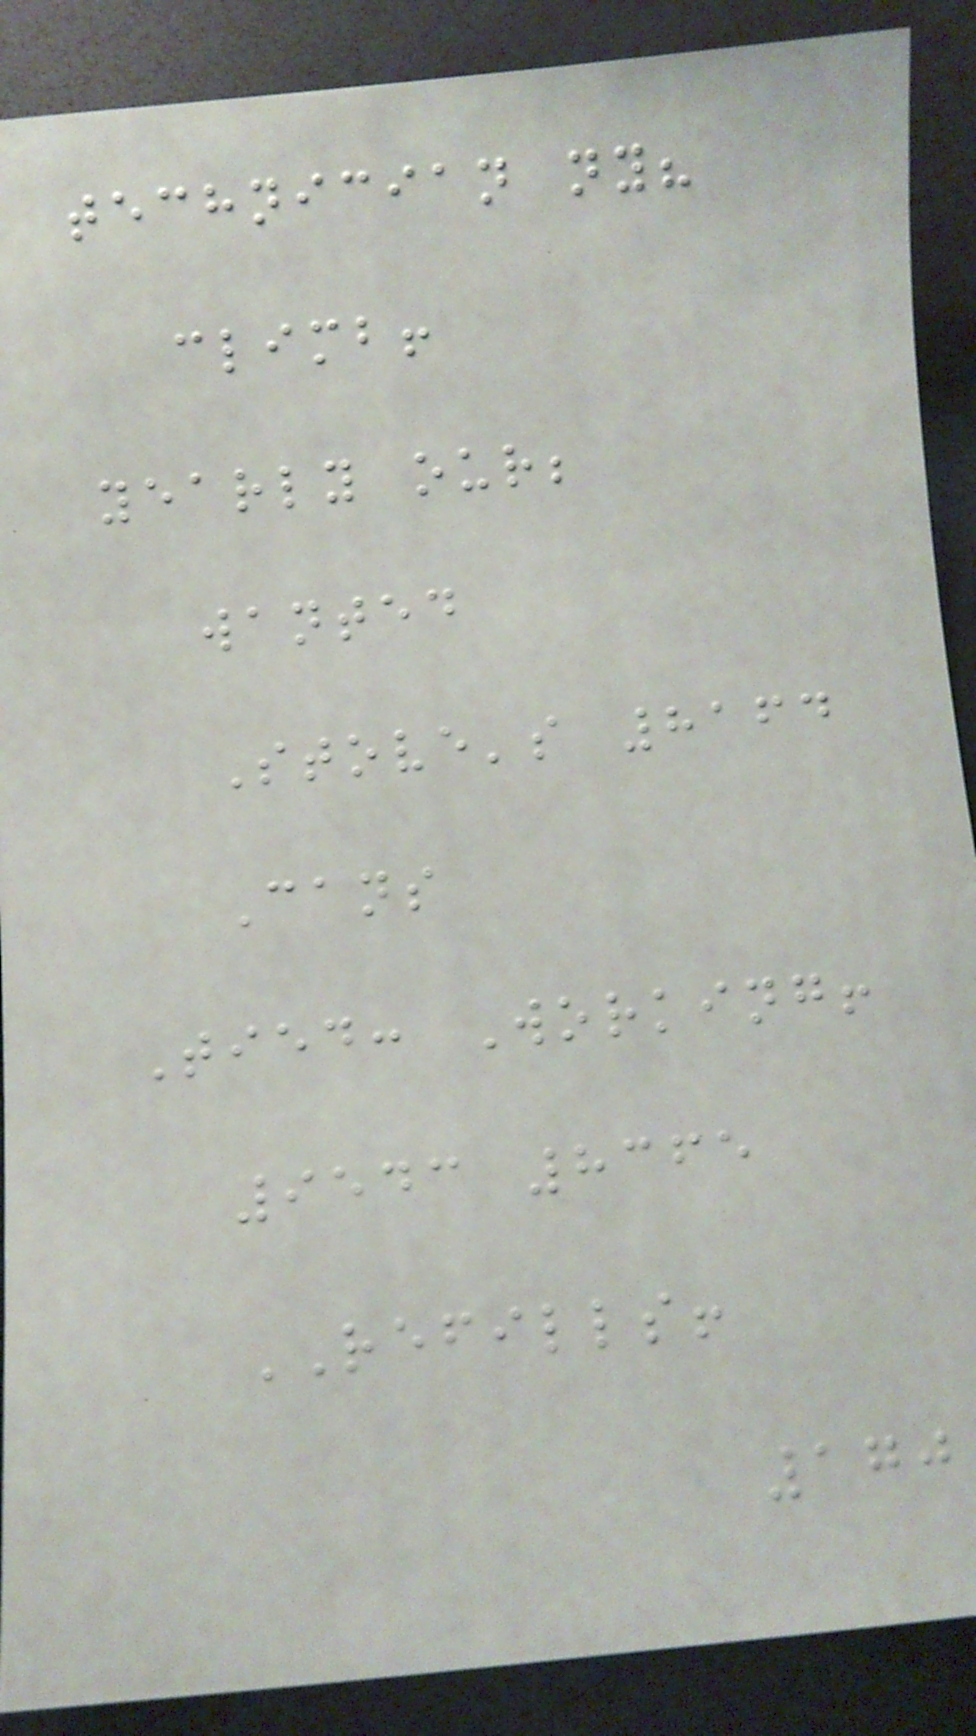technician ny?
climb!
yearly our;
wanted
Stove's 8164
Cans
Tied: Working!
9543 8365
REFILLS!
170
